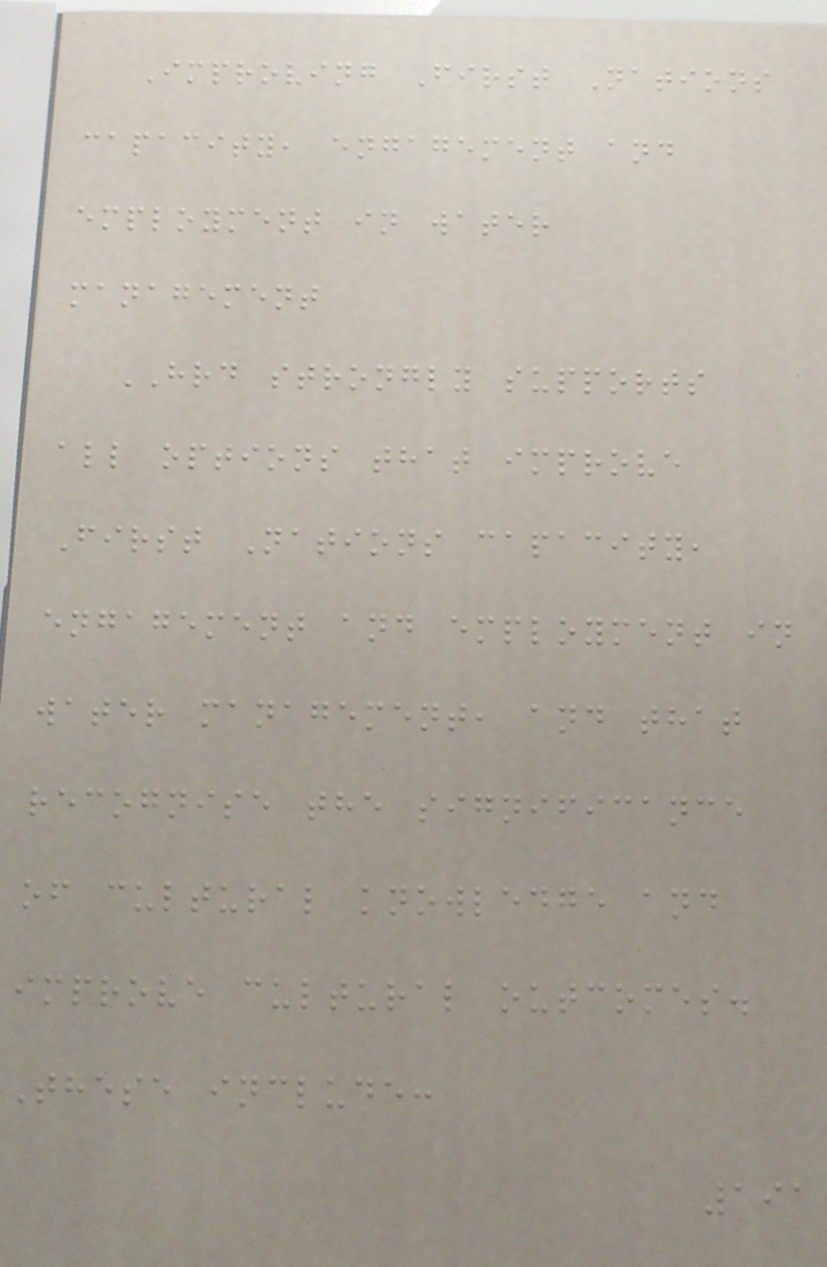Improving First Nations
capacity, engagement and
employment in water
management
HRD strongly supports
all options that improve
First Nations capacity,
engagement and employment in
water management, and that
recognise the significance
of cultural knowledge and
improve cultural outcomes.
These include:
191
